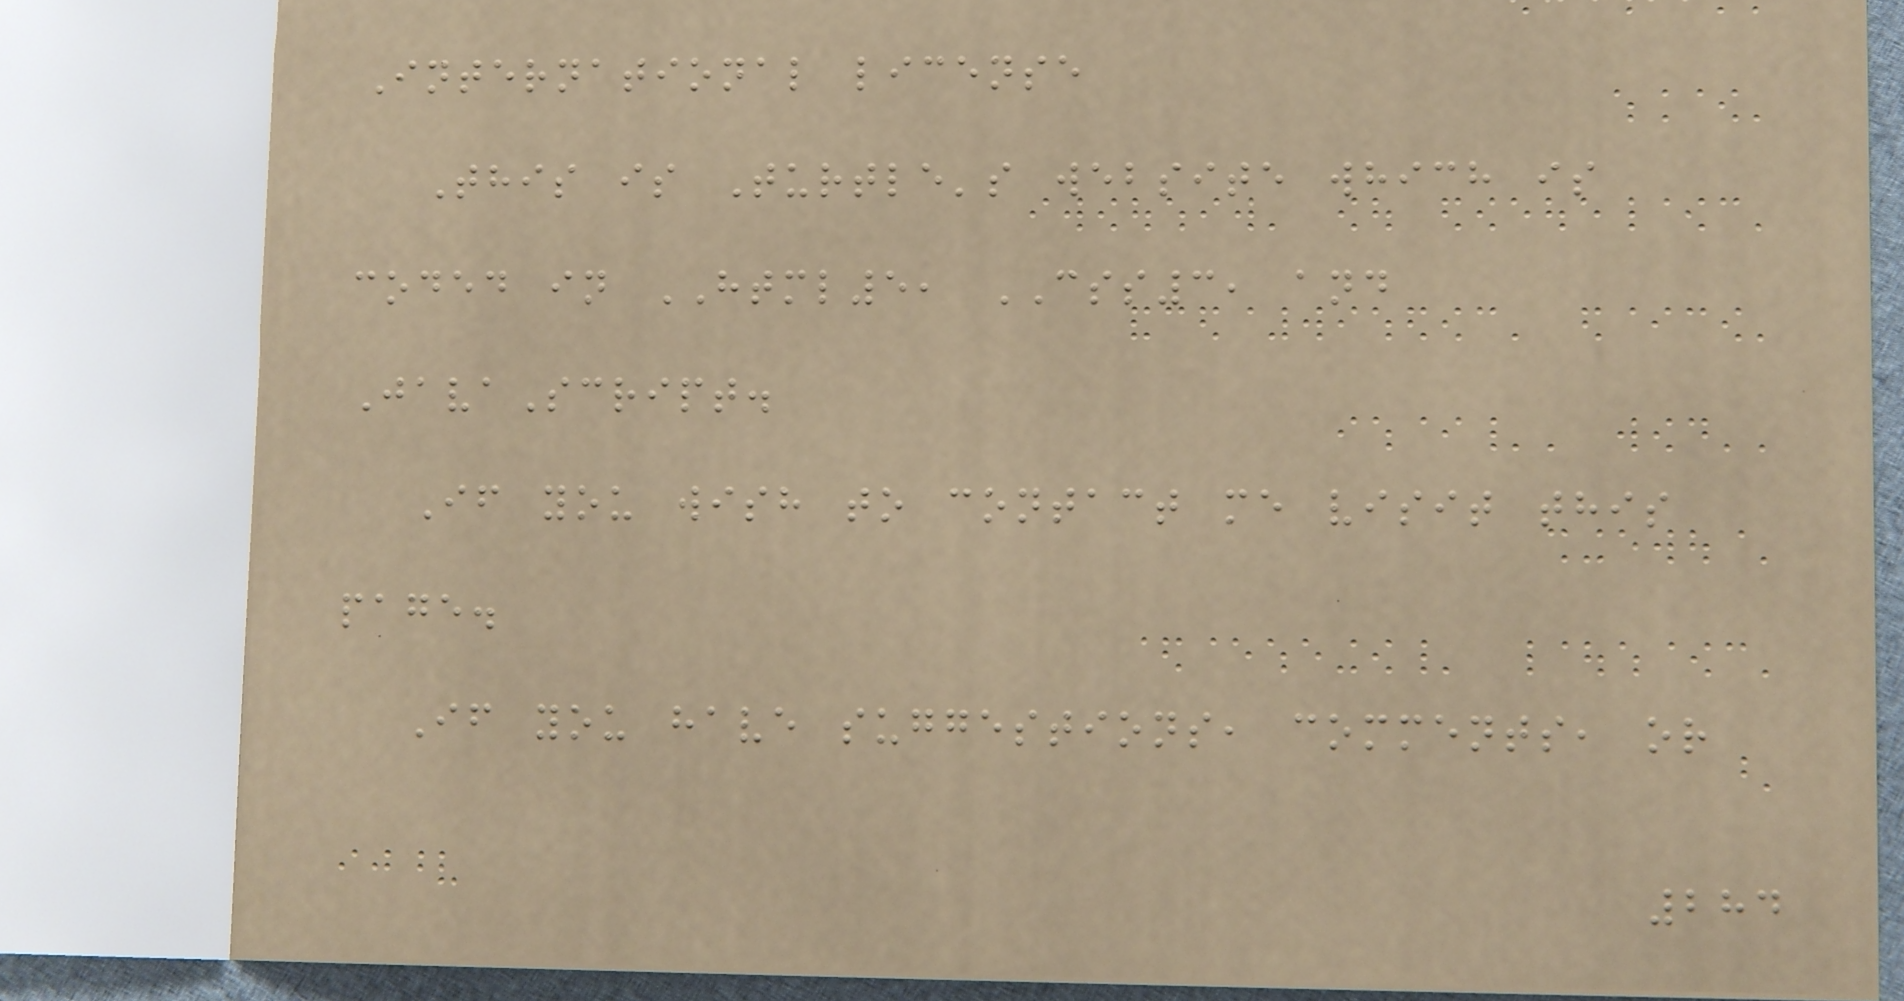International license
This is Turtle's website which is
coded in HTML5, CSS3, and
JavaScript.
If you wish to contact me visit this
page.
If you have suggestions, comments, or
284
